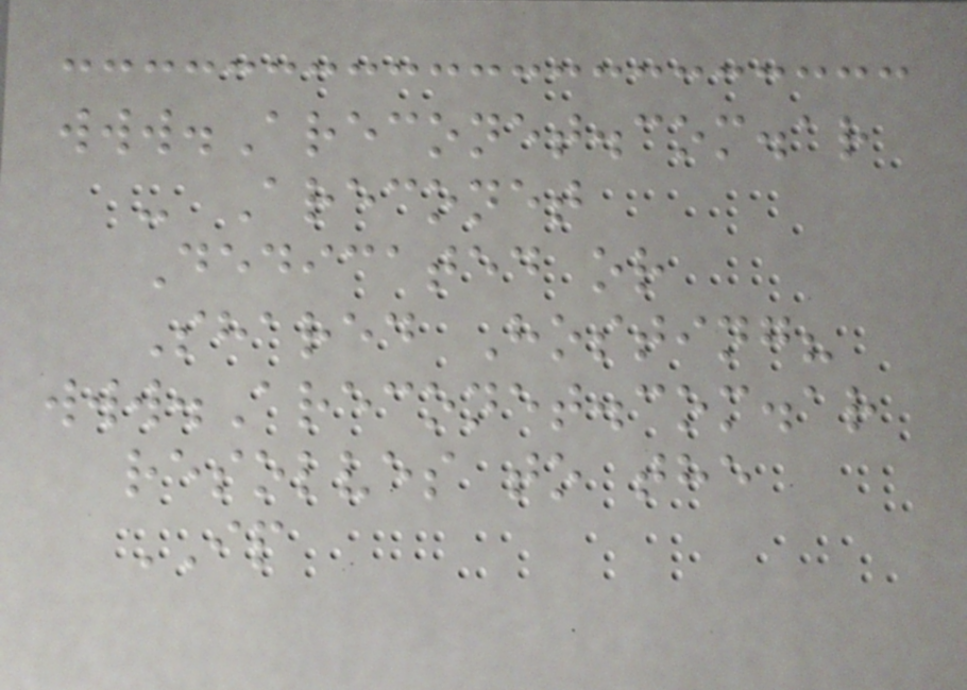www.Areconet.com.ar
- Areconet
Dedicated or
Shared Hosting?
www.Areconet.com.ar
resolves to the
IP
